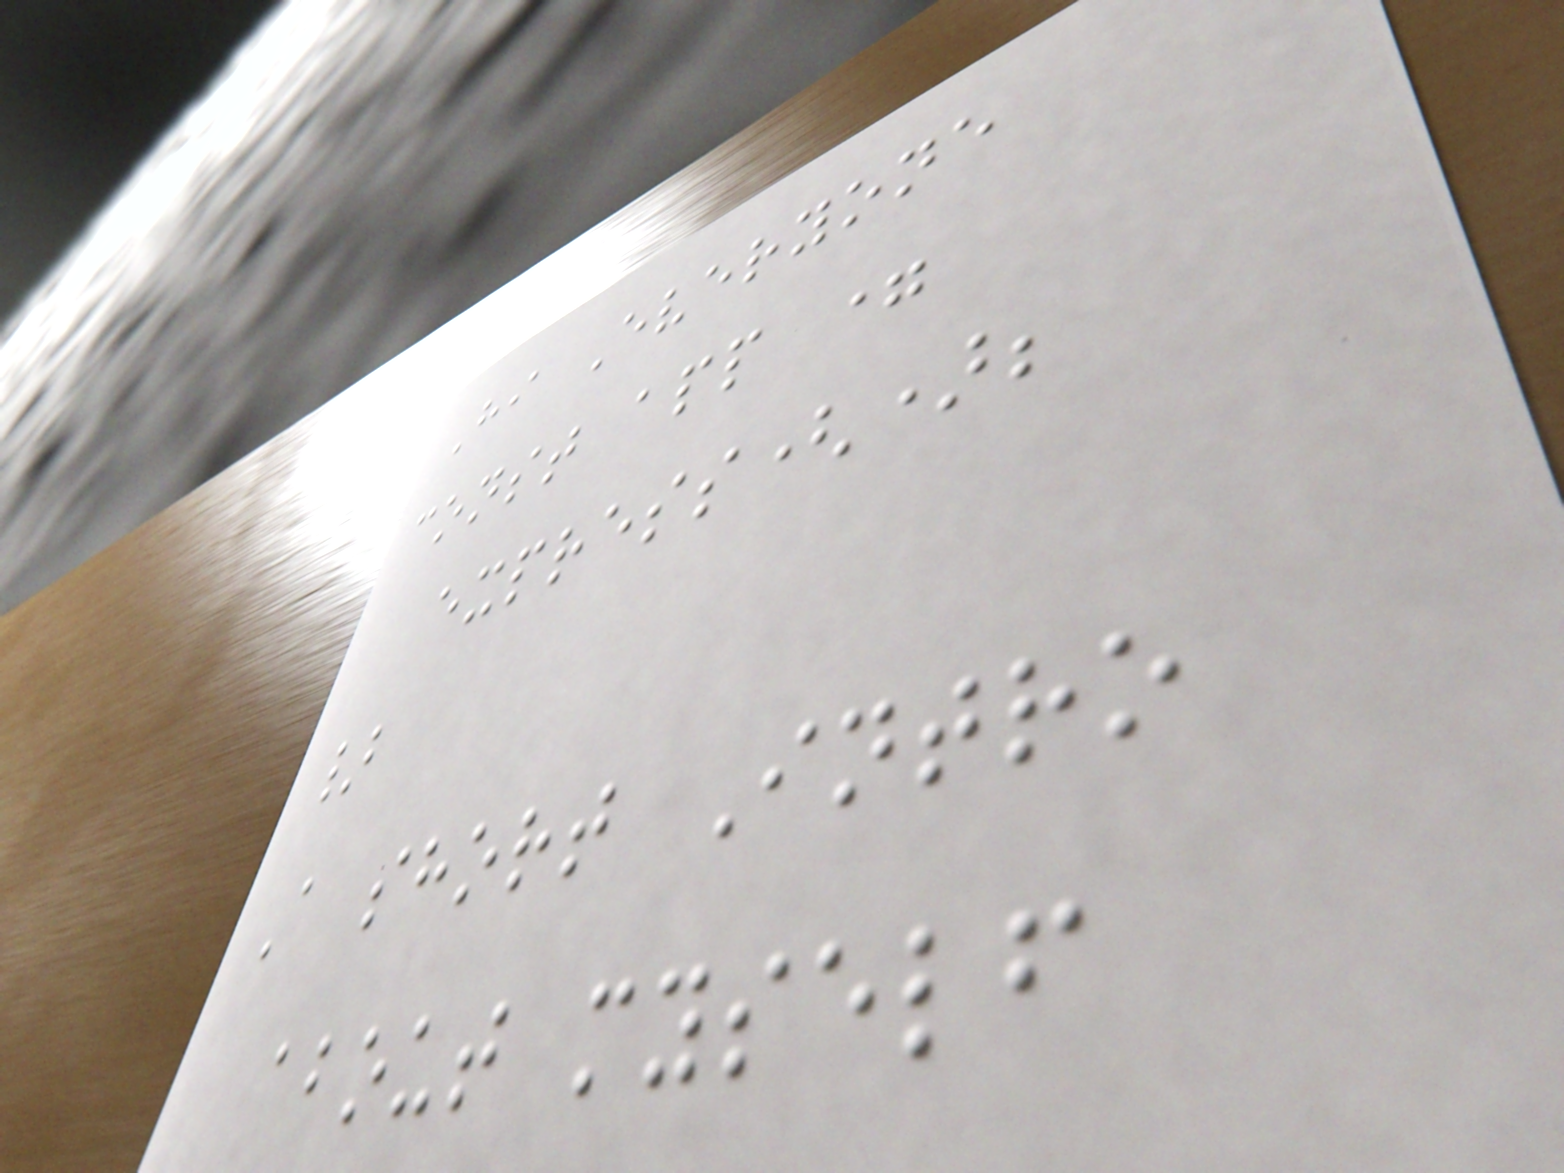Hi Everyone
const app =
express();
}
A short Intro
about myself
